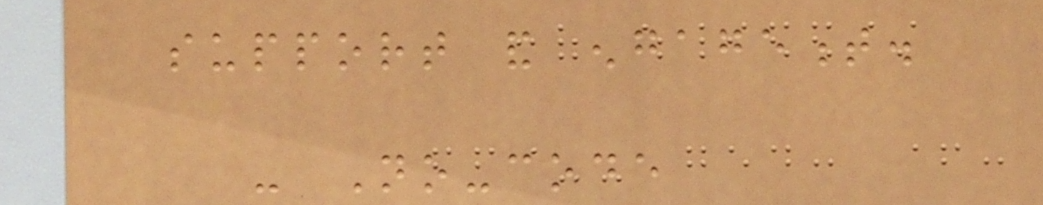support and engagement.
- No-code
